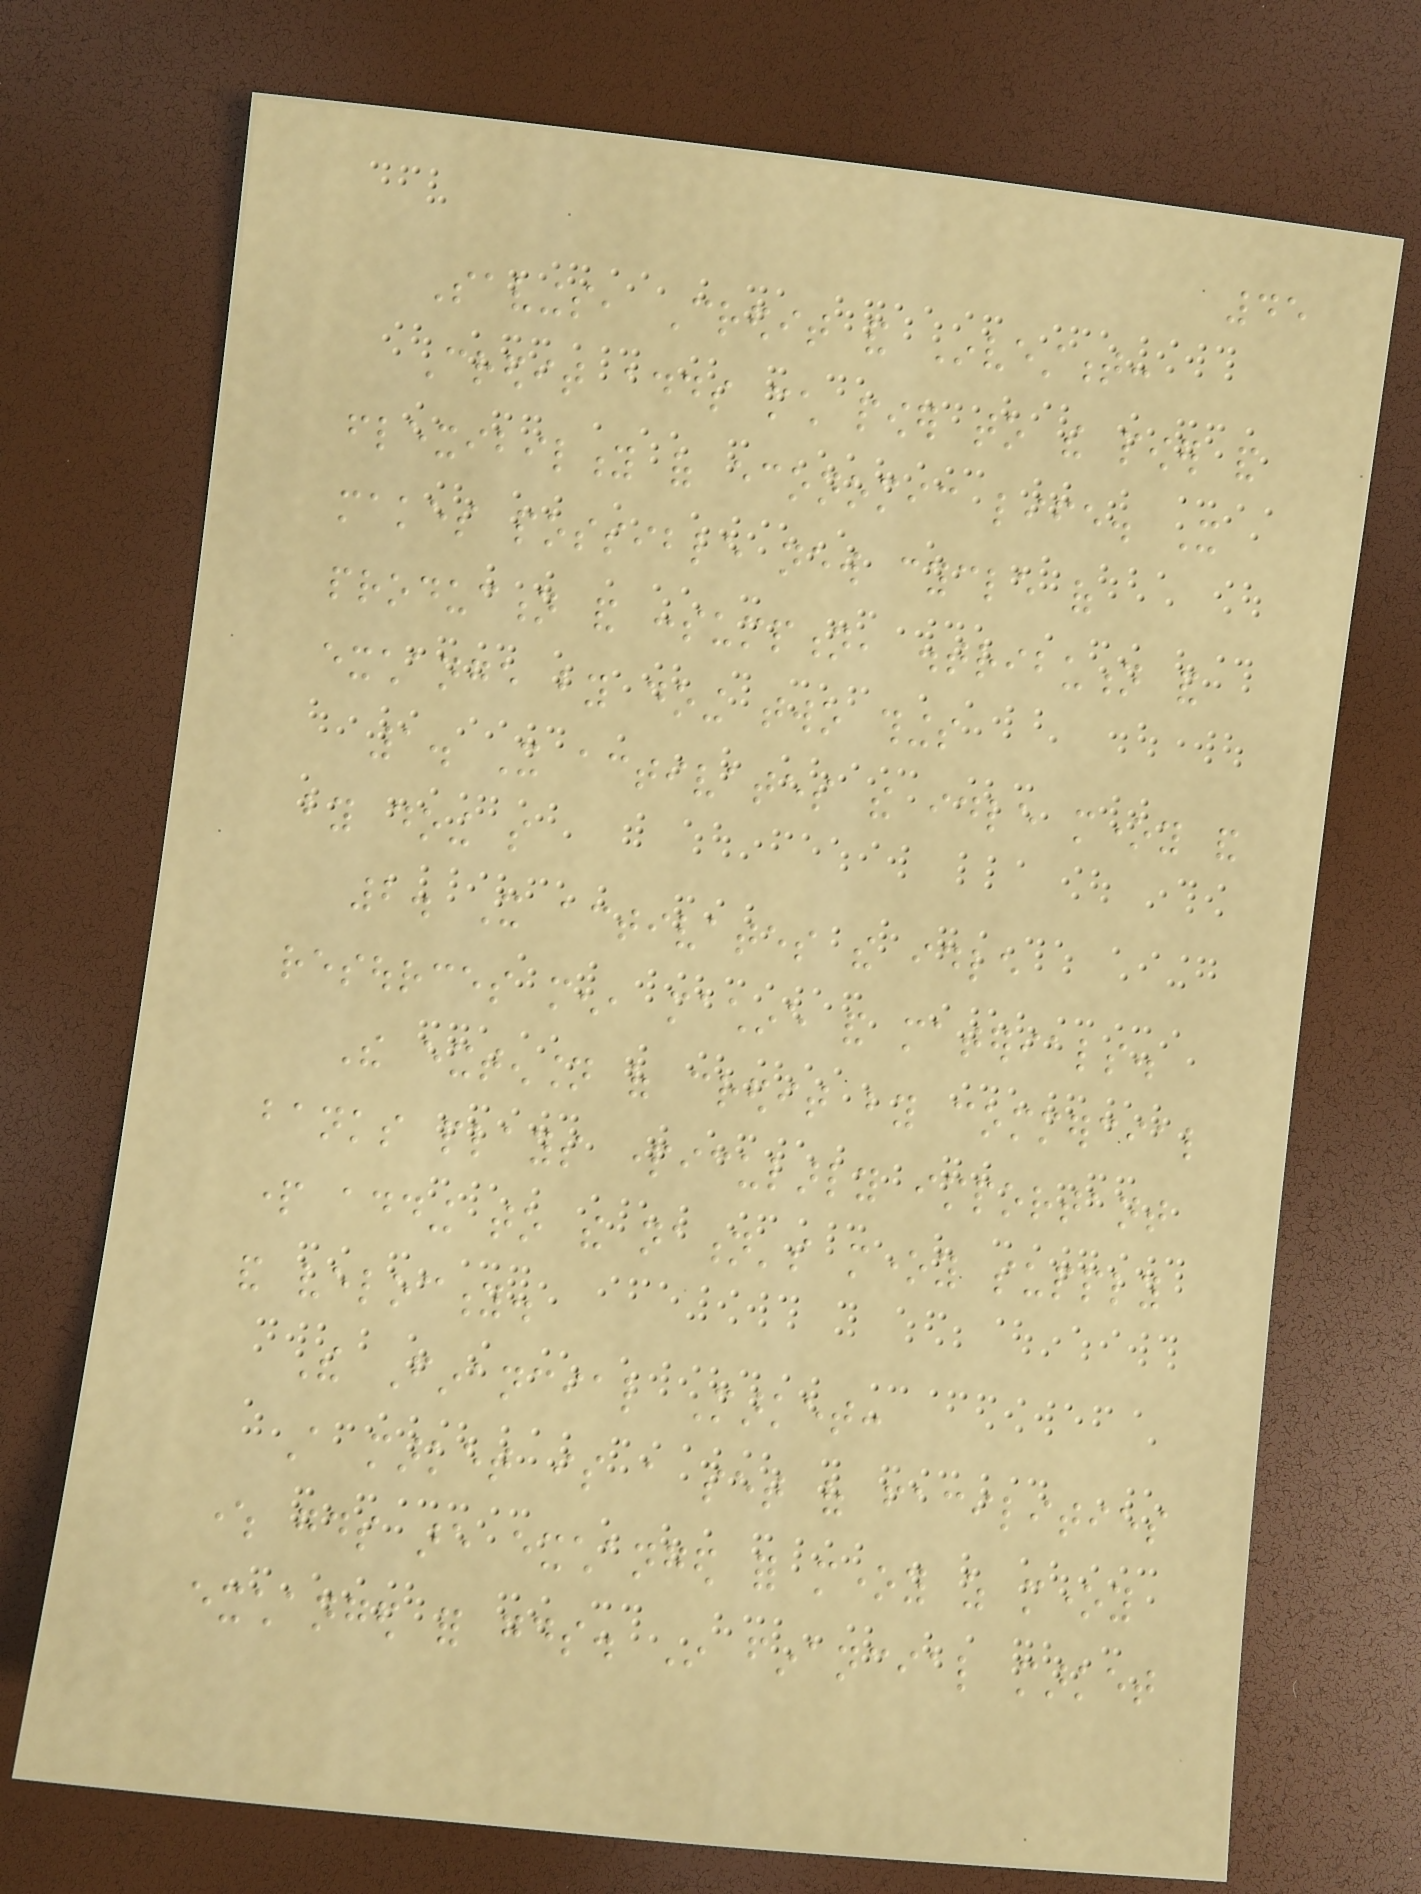45
Savings, Credit and Investment:
Credit adds much power to the power and
flexibility of economic life. It
makes possible new cycle of
production and consumption, distribution and
exchange by doing two things
1. It activates the idle money and
by doing so
2. It activates the idle
resources men, machine and materials.
The extension of credit by commercial
banks plays particularly important
part adding to the nation's money supply
and velocity.
The Financial Market:
A market is a set of facilities
where goods are exchanged for money as money
exchanged for goods. In financial market
